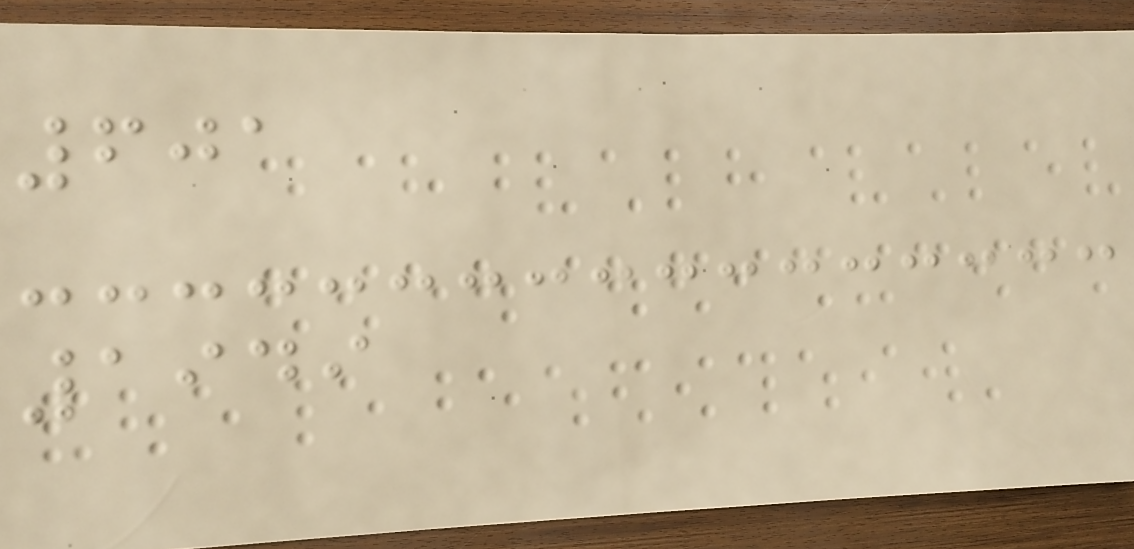601
1949
